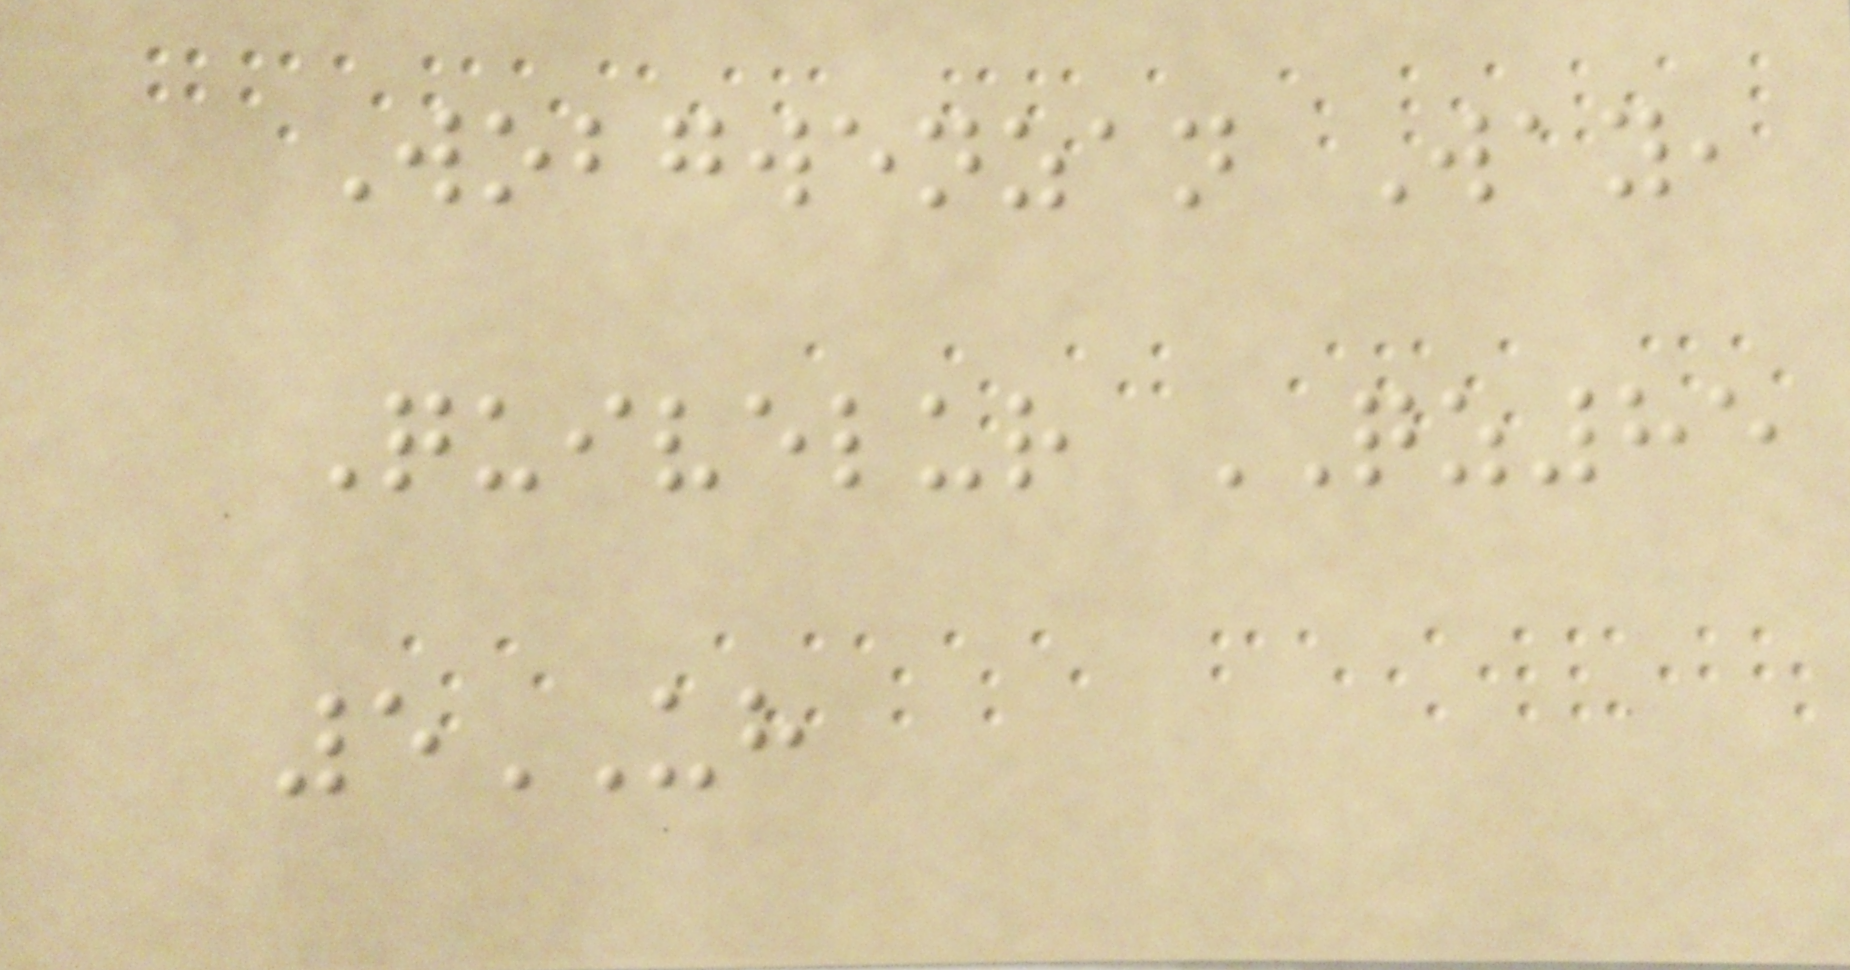Wobgwenzan Way,
Quivelur QZ85
5UH
